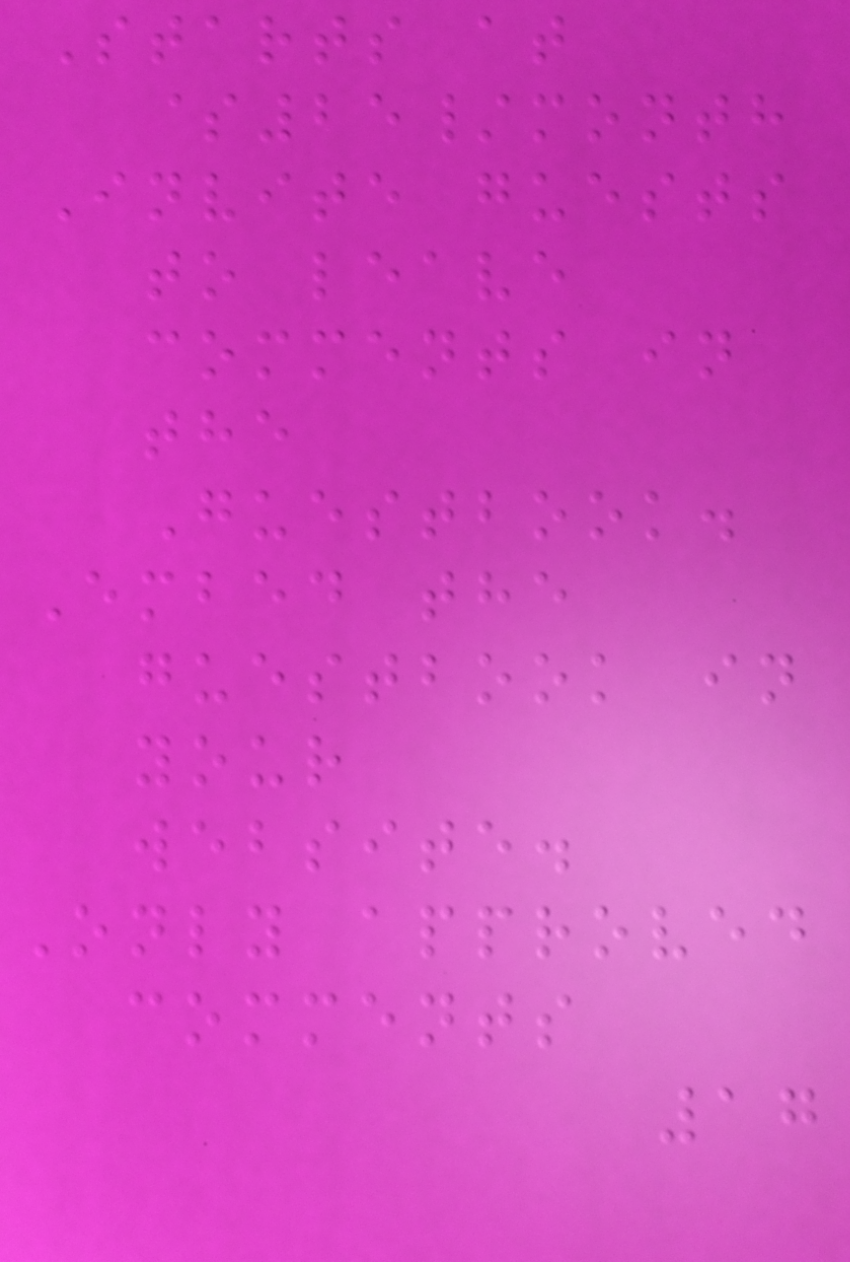Starts at
$25/month
Invite guests
to leave
comments in
the
Guestbook.
Embed the
guestbook in
your
website.
Only approved
comments
17
